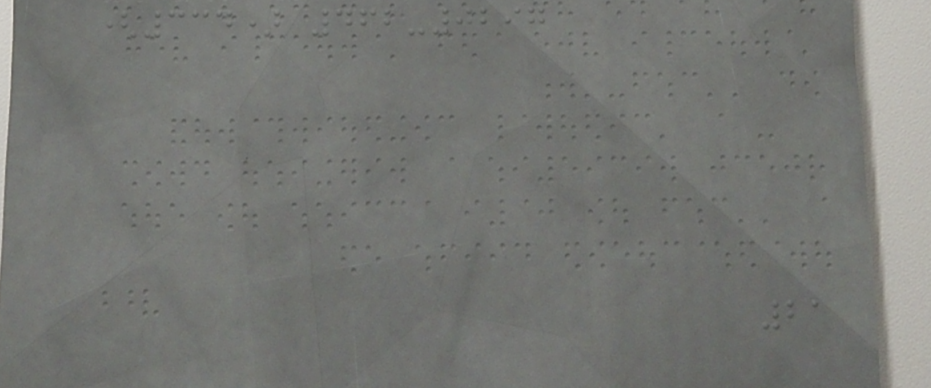(334) 462-0297
21
